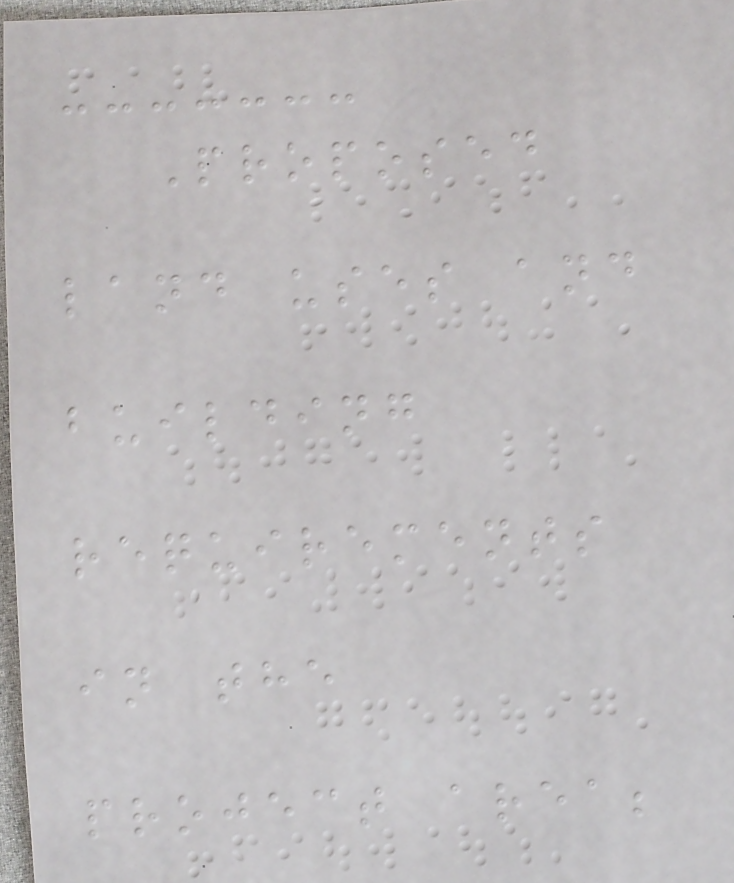Proposed
land uses and
building
requirements
in the
project area;
